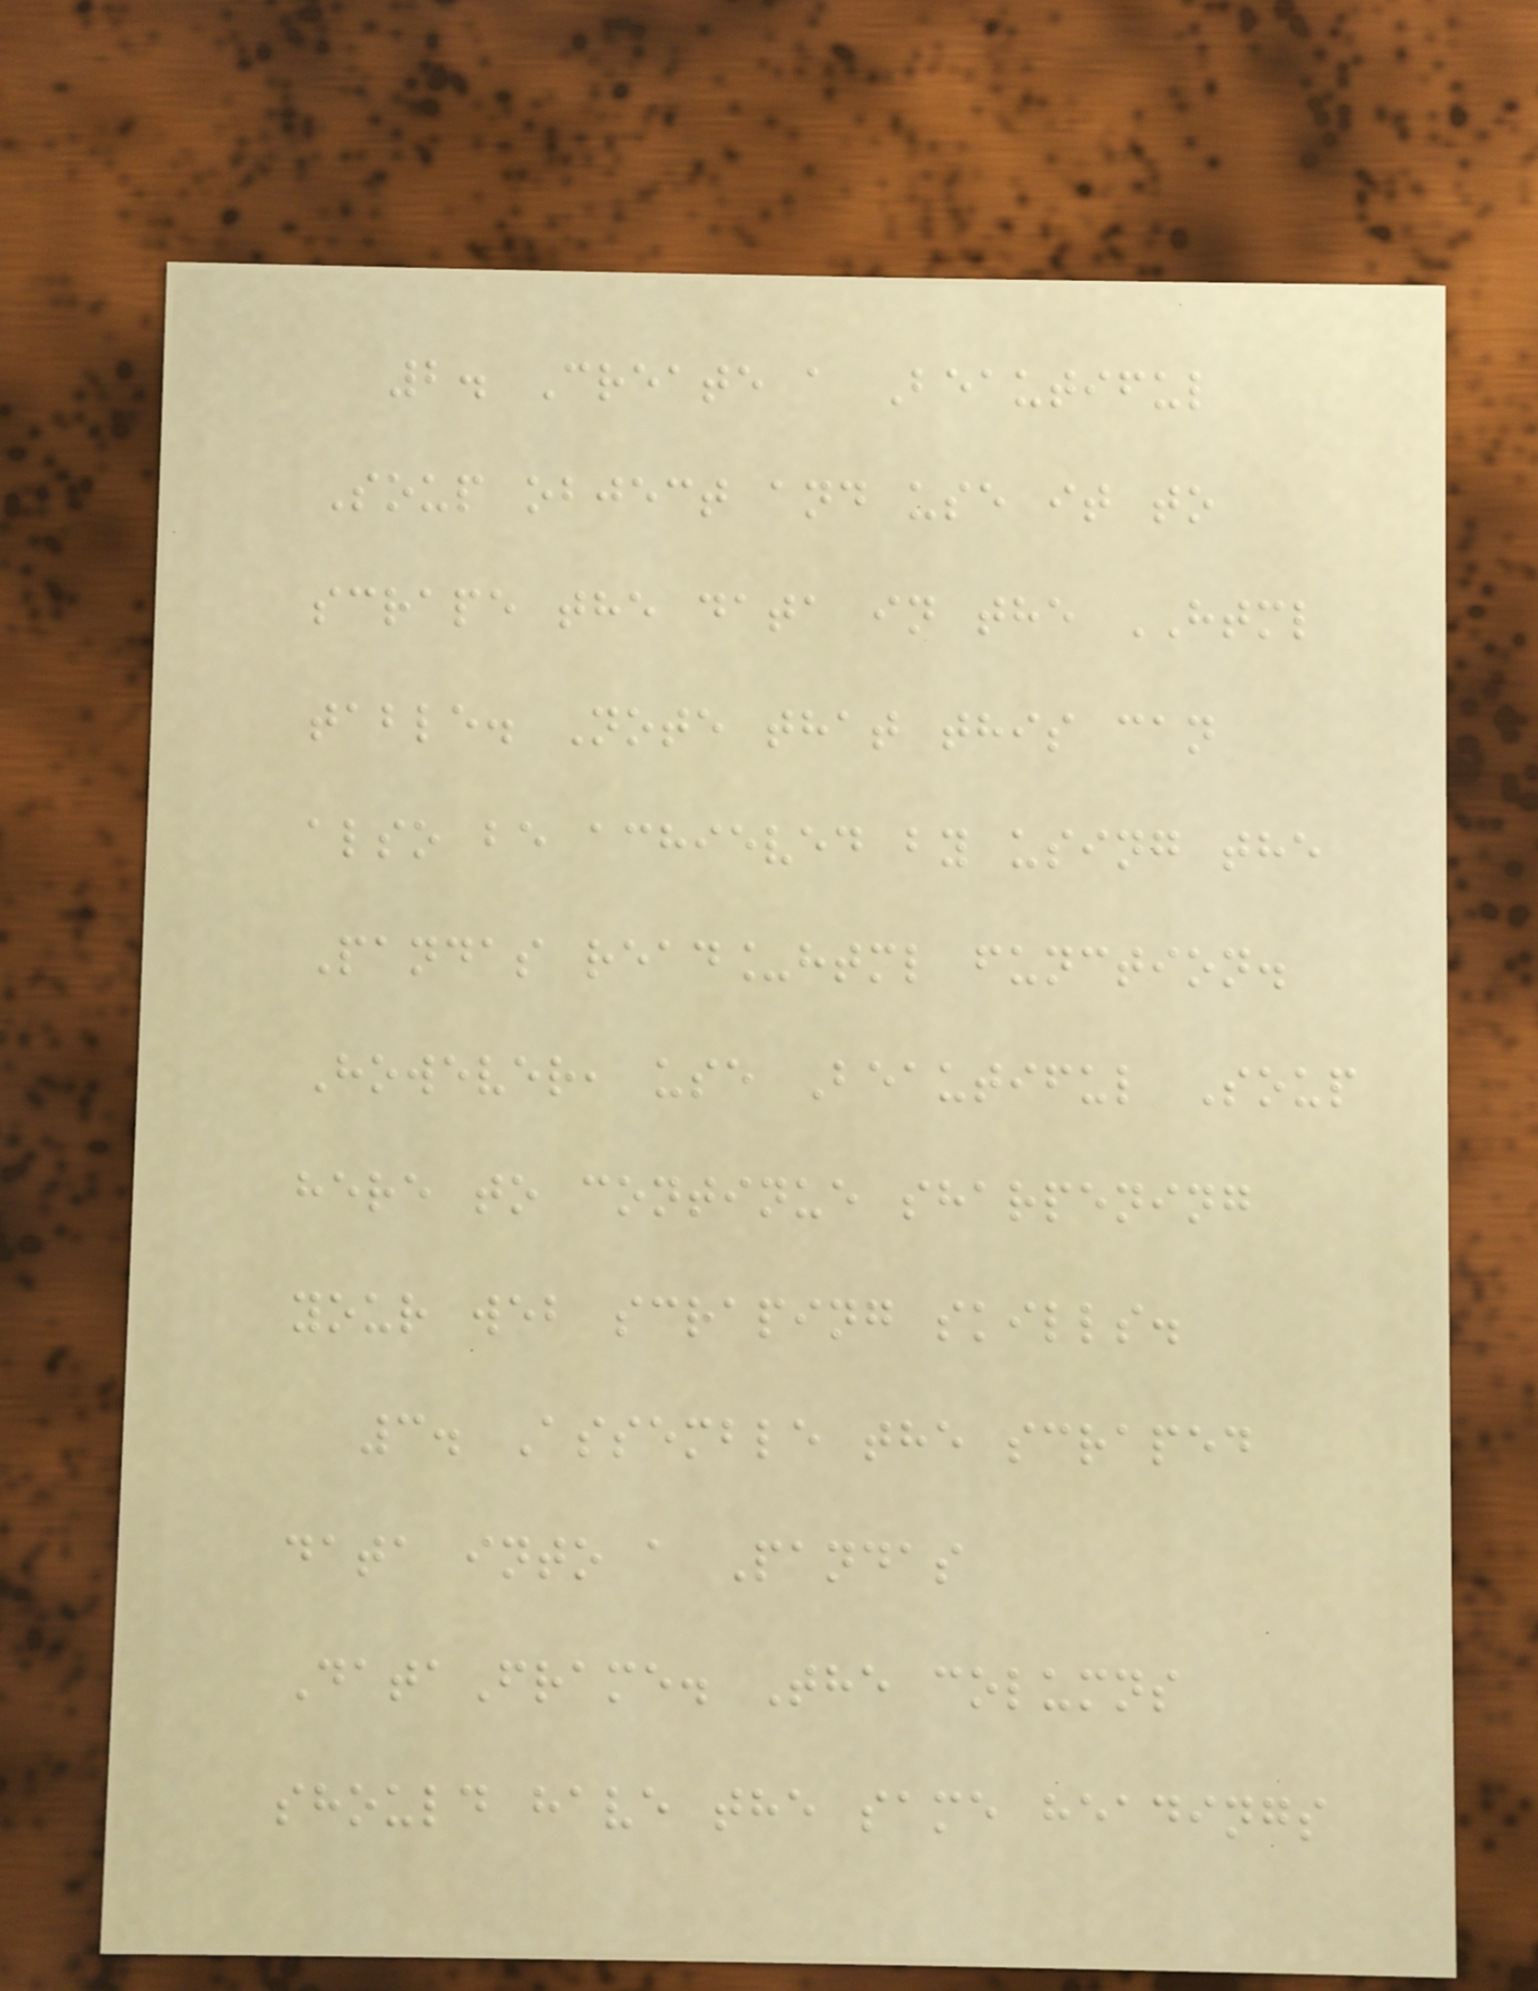2. Create a Beautiful
Soup object and use it to
scrape the data in the HTML
table. Note that this can
also be achieved by using the
Pandas read_html function.
However, use Beautiful Soup
here to continue sharpening
your web scraping skills.
3. Assemble the scraped
data into a Pandas
DataFrame. The columns
should have the same headings
